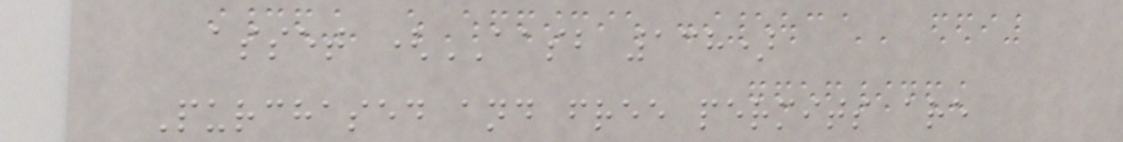asset (AASB 138)
Purchased and free permits are
